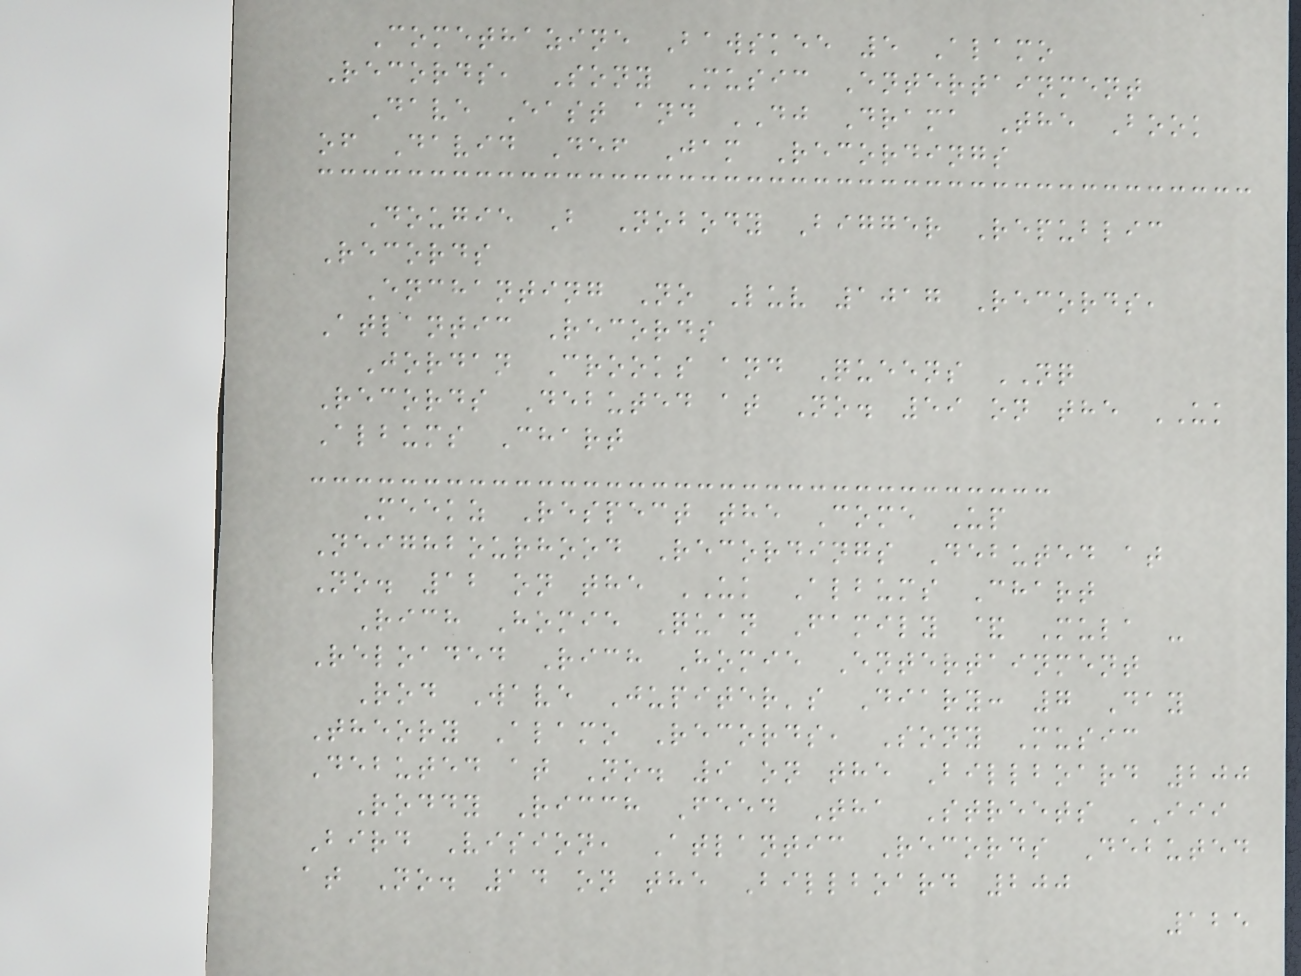Comethazine Bawskee 5 Alamo
Records, Sony Music Entertainment
Dave East and DJ Drama The Book
of David Def Jam Recordings
Dougie B Nobody Bigger Republic
Records
Enchanting No Luv 1017 Records,
Atlantic Records
Jordan Crooks and Queens NQ
Records Debuted at No. 59 on the UK
Albums Chart
Meekz Respect the Come Up
Neighbourhood Recordings Debuted at
No. 12 on the UK Albums Chart
Rich Homie Quan Family & Mula -
Reloaded Rich Homie Entertainment
Rod Wave Jupiter's Diary: 7 Day
Theory Alamo Records, Sony Music
Debuted at No. 9 on the Billboard 200
Roddy Ricch Feed Tha Streets III
Bird Vision, Atlantic Records Debuted
at No. 14 on the Billboard 200
125
